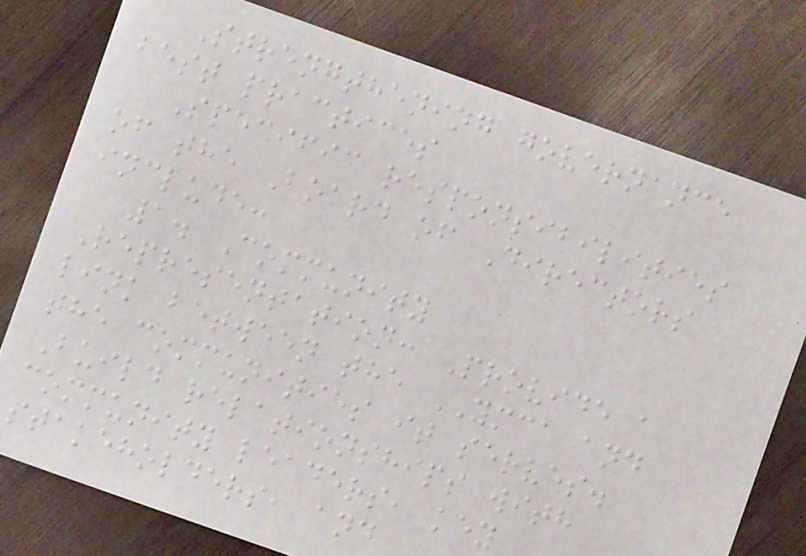Strengthening governance
best practices
Specific responsibilities
of the Board of Directors
include:
1. Community
Representation: Provide a
link between the YMCA and
the communities it serves.
Build relationships with
community leaders, key
stakeholders, and
